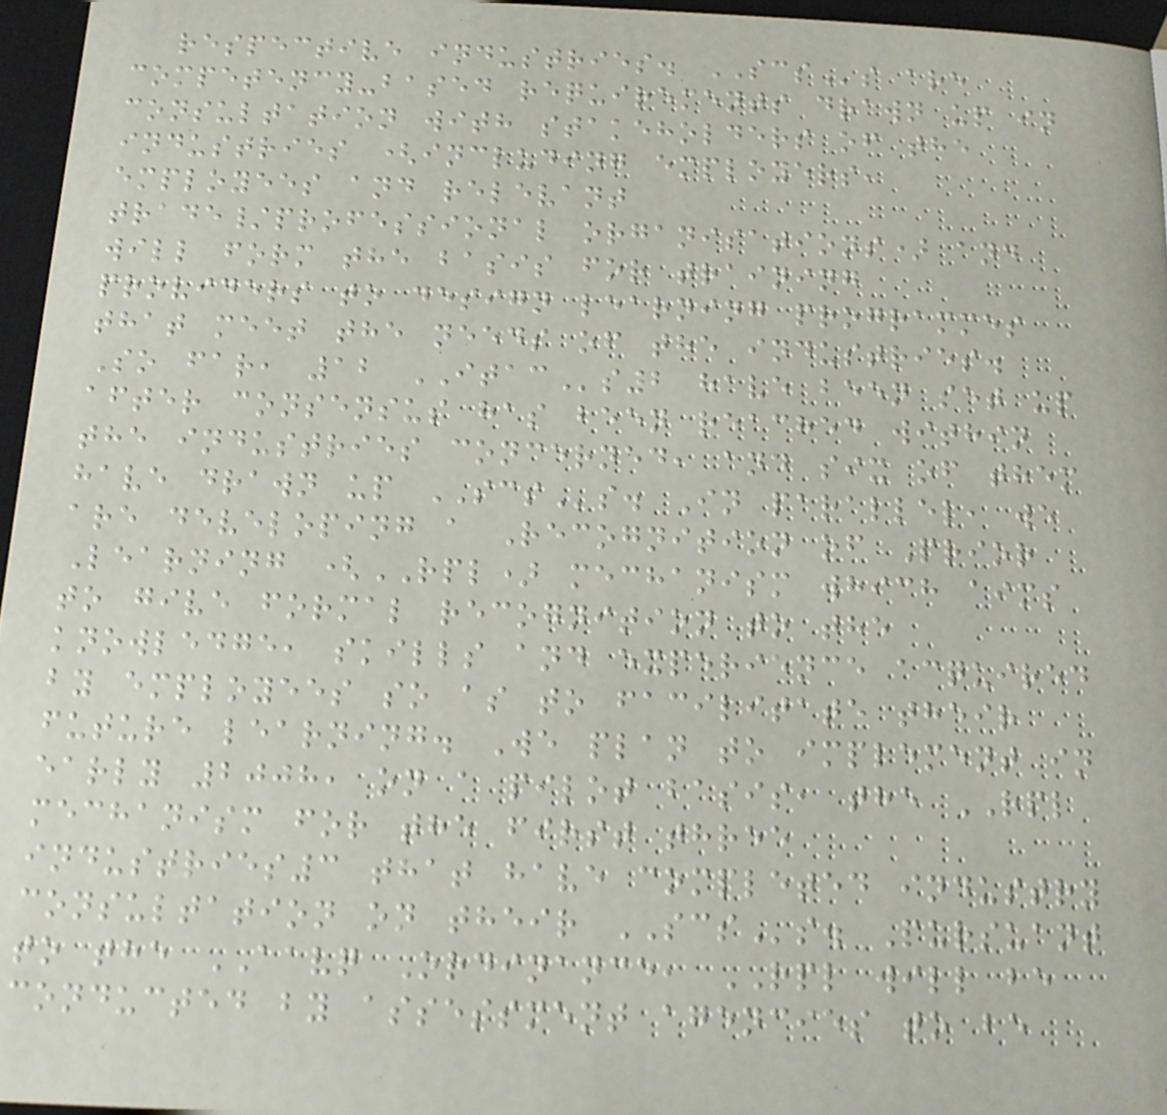respective industries. SCSs are
competency-based requirements drawn up in
consultation with stakeholders of the
industries (including employers,
employees and relevant
trade/professional organisations) and
will form the basis for training
providers to design learning programmes
that meet the needs of the industries.
So far, 12 ITACs2 have been set up
after consensus has been reached within
the industries concerned, and six of them
have drawn up SCSs. In parallel, we
are developing a Recognition of Prior
Learning (RPL) mechanism which aims
to give formal recognition to the
knowledge, skills and experience acquired
by employees so as to facilitate their
future learning. We plan to implement in
early 2008, on a pilot basis, the RPL
mechanism for the first three
industries3 that have completed industry
consultation on their SCSs. Pursuant
to the AAVQ Ordinance, RPL will be
conducted by assessment agencies to be
